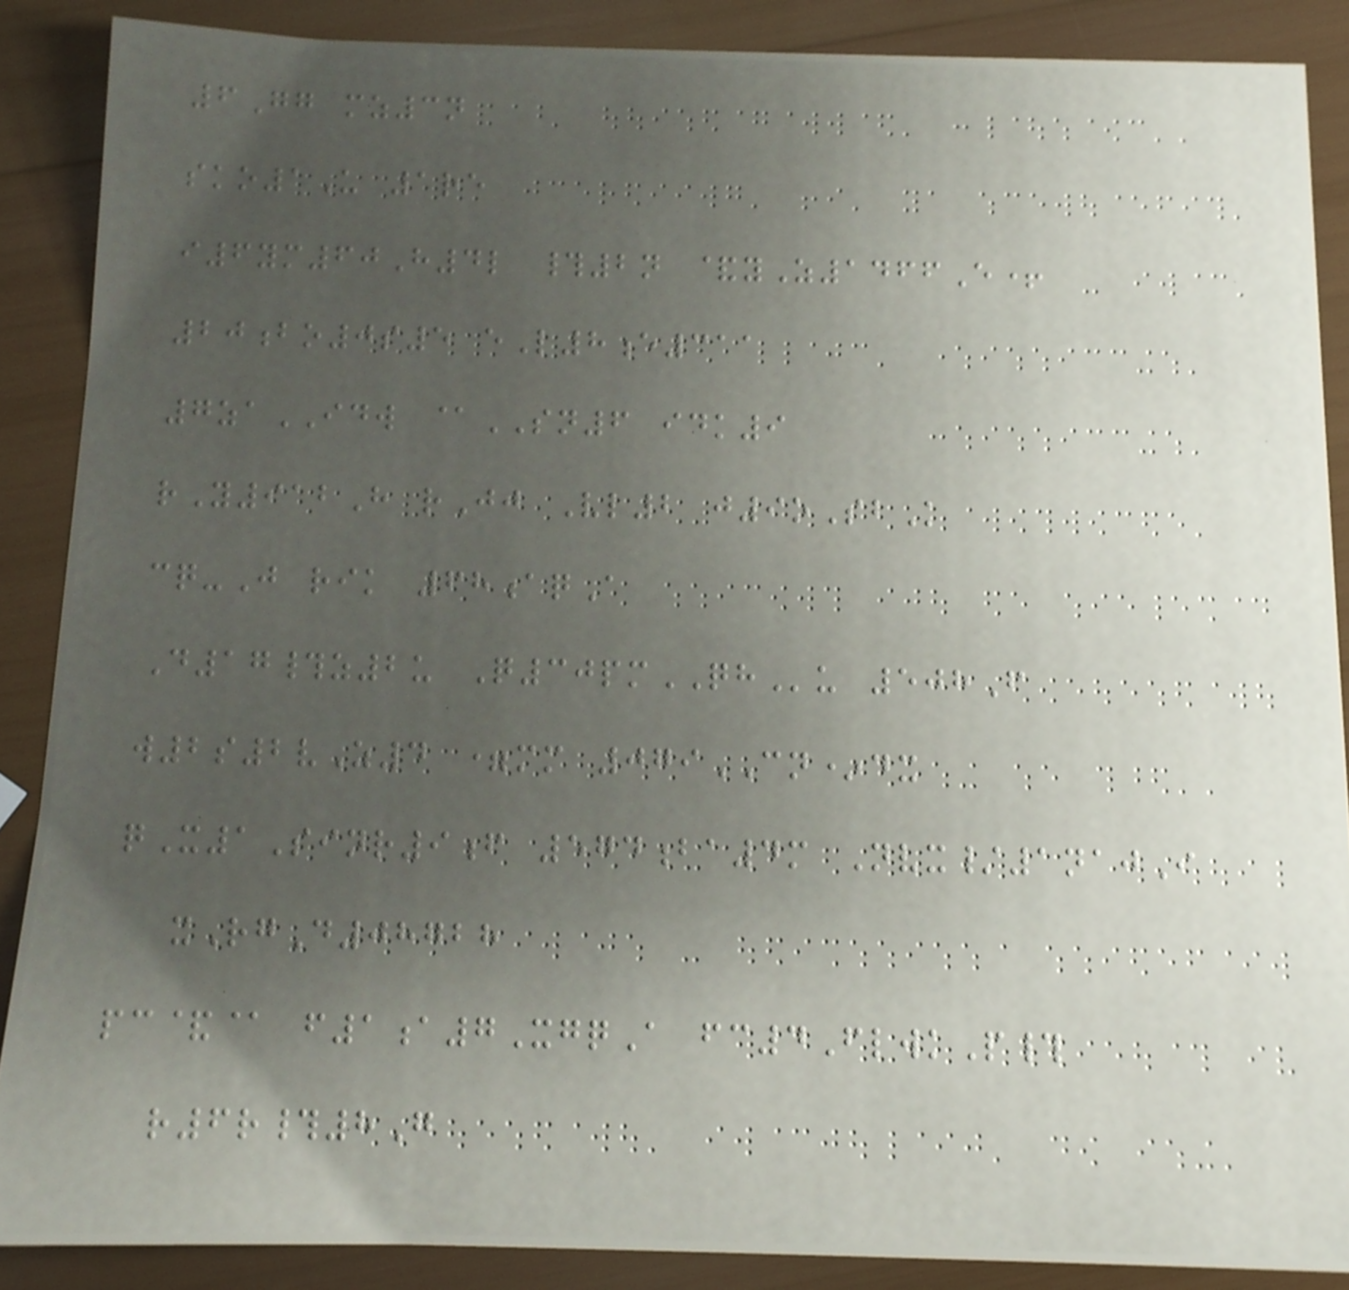6Gg mz3n
sko1U 1re
i6ym60H4l #2n &yZ1466E+
20bo0s5 eL8e311
7zaIDW @SN6 idk9
rY912H rJj Vl2 j9oSbK
cq-J rik 68aqA
D17#z2u Q30pmQHu 508F
w2s2vZ4 =mm 079CN*dx
qX1Sinr9f 574ba4m Nvx/1najI
xRgD08728
pc&@ f1a7XgqA fc4FlwkP#
r6r#8G
